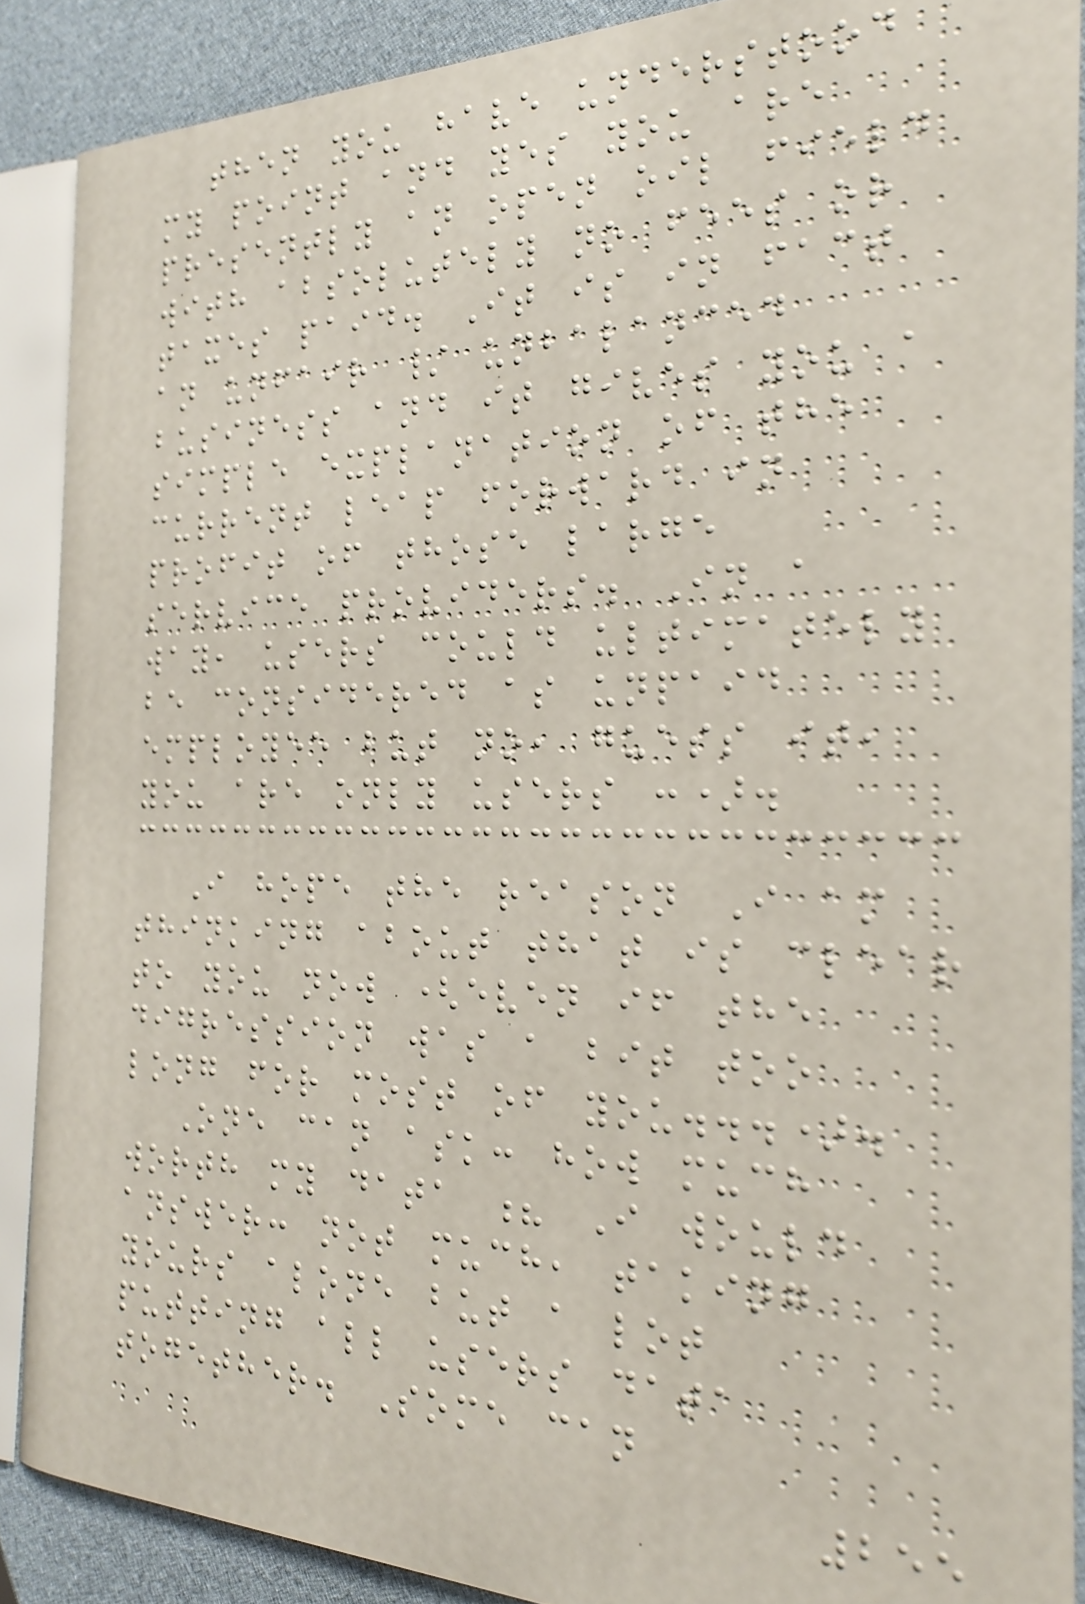then you have understood
my point and yes you are
presently an open oil field
with absolutely no fees or
taxes paid. It is in fact
an unfair / unbalanced
business and it gives you a
simple explanation of the
current leap forward in
profit of those large
service providers. In a
way, users could ultimately
be considered as unpaid
employee but no, guess it,
you are only users :).
I hope the reason I am
thinking about that is clear
to you now (even if the
digression was a bit too
long for most of you...).
One can ask: how much
worth my data ? I would
answer: not much, taking
yours alone but a lot
putting all users data
together. Some can
255
